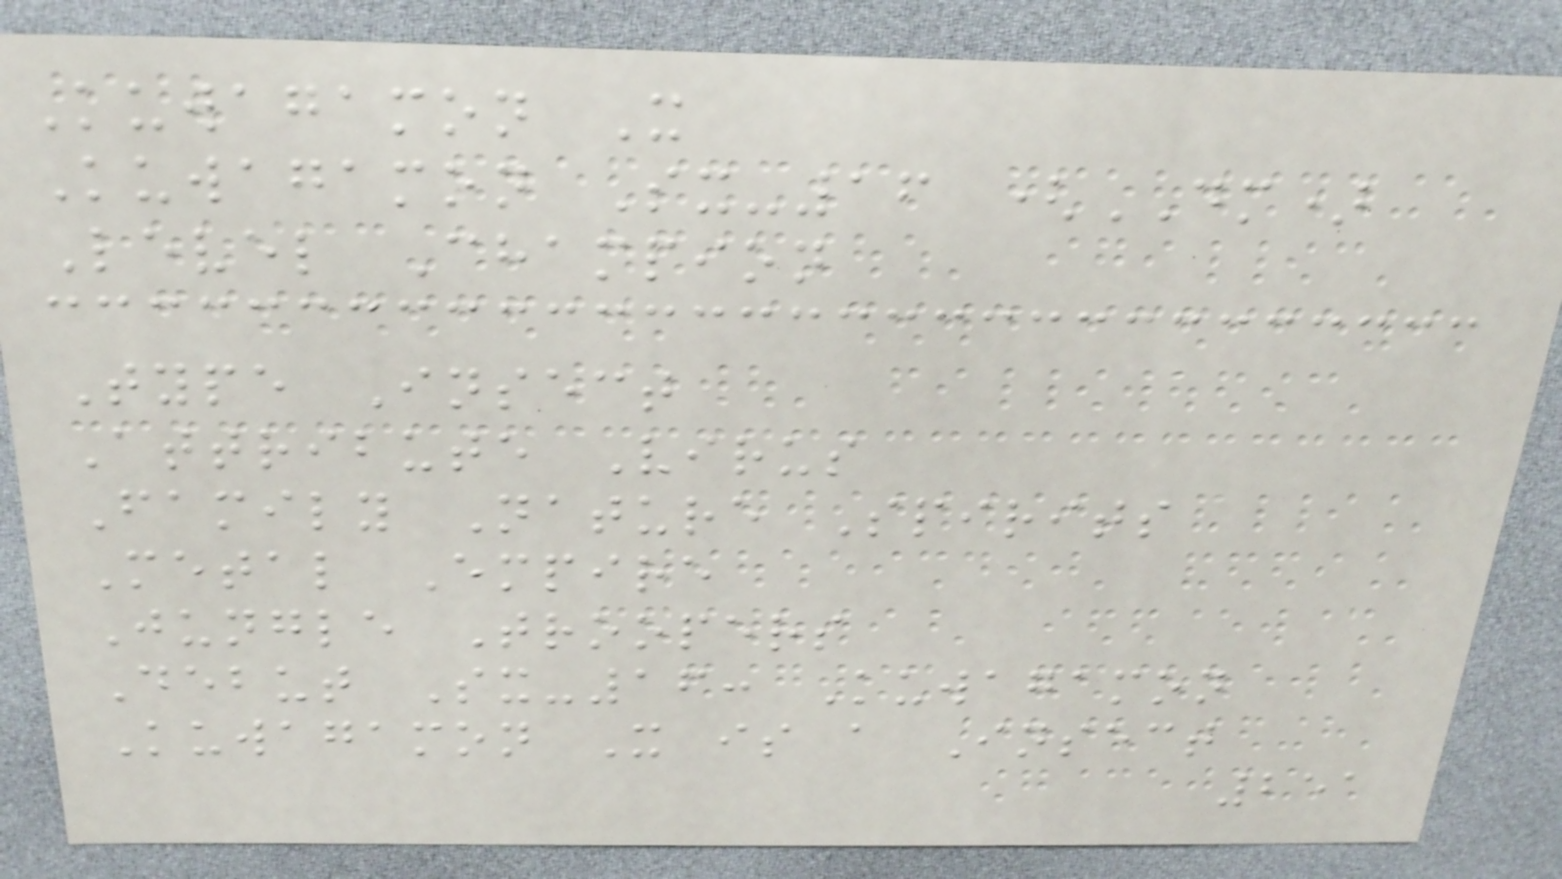Kuwagamon X
Kuwagamon Sx-16 (DM)
Level Champion
Type Insect
Attribute Virus
Family Nature Spirits
Metal Empire
Jungle Troopers
Debut Sx-16: Kuwagamon
Kuwagamon X is a Insect
251
